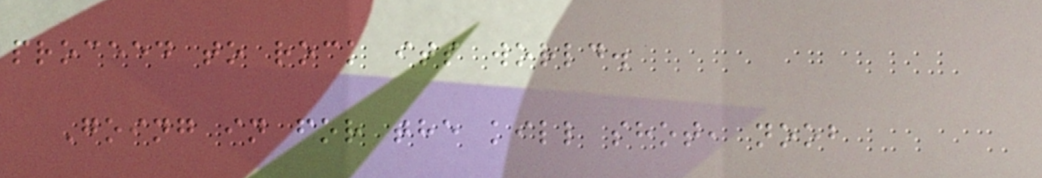proceed to rock its world.
Going in for the kill shot, noob
